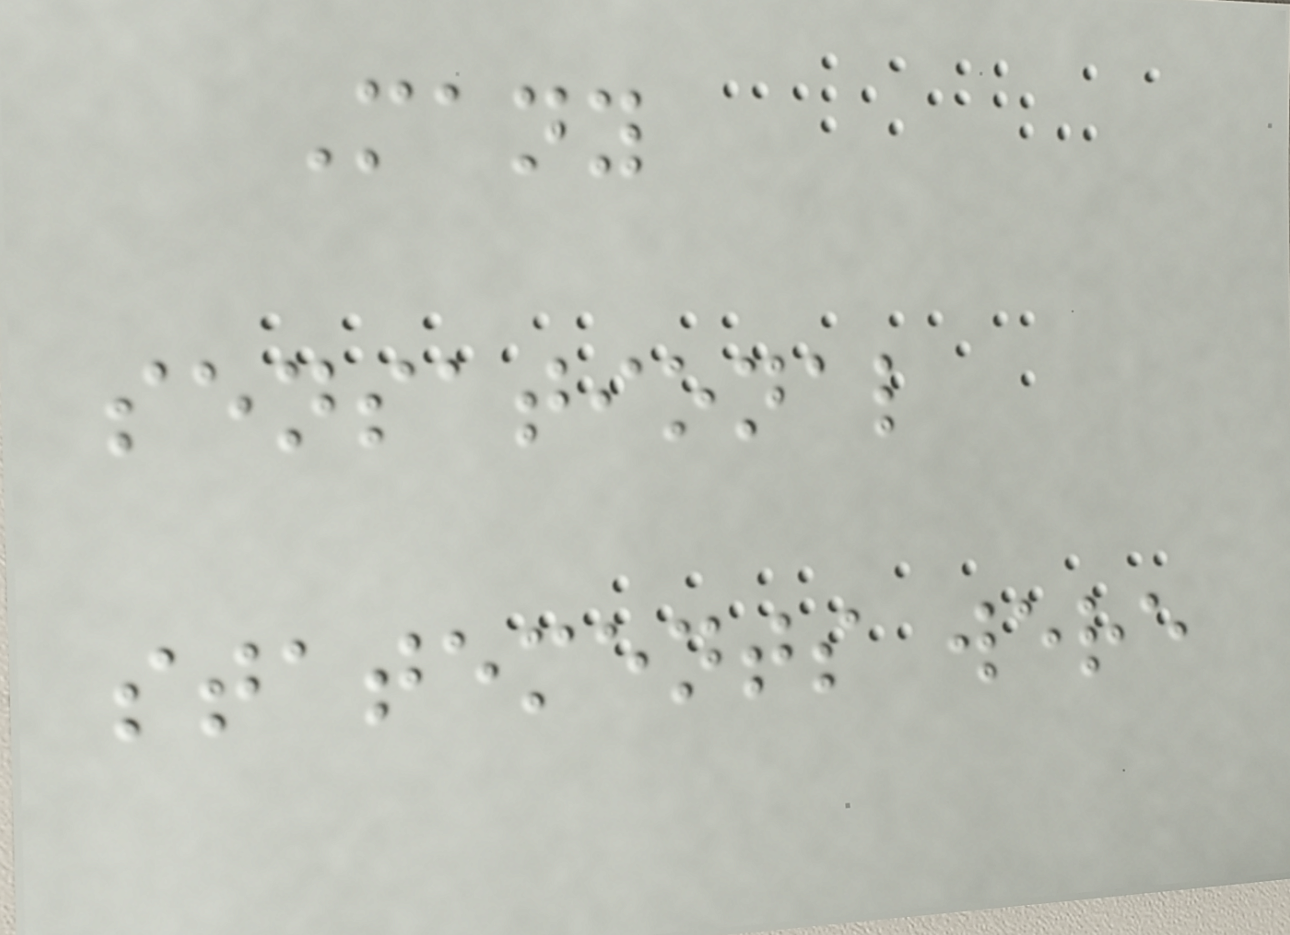Many
sensational
statements were
